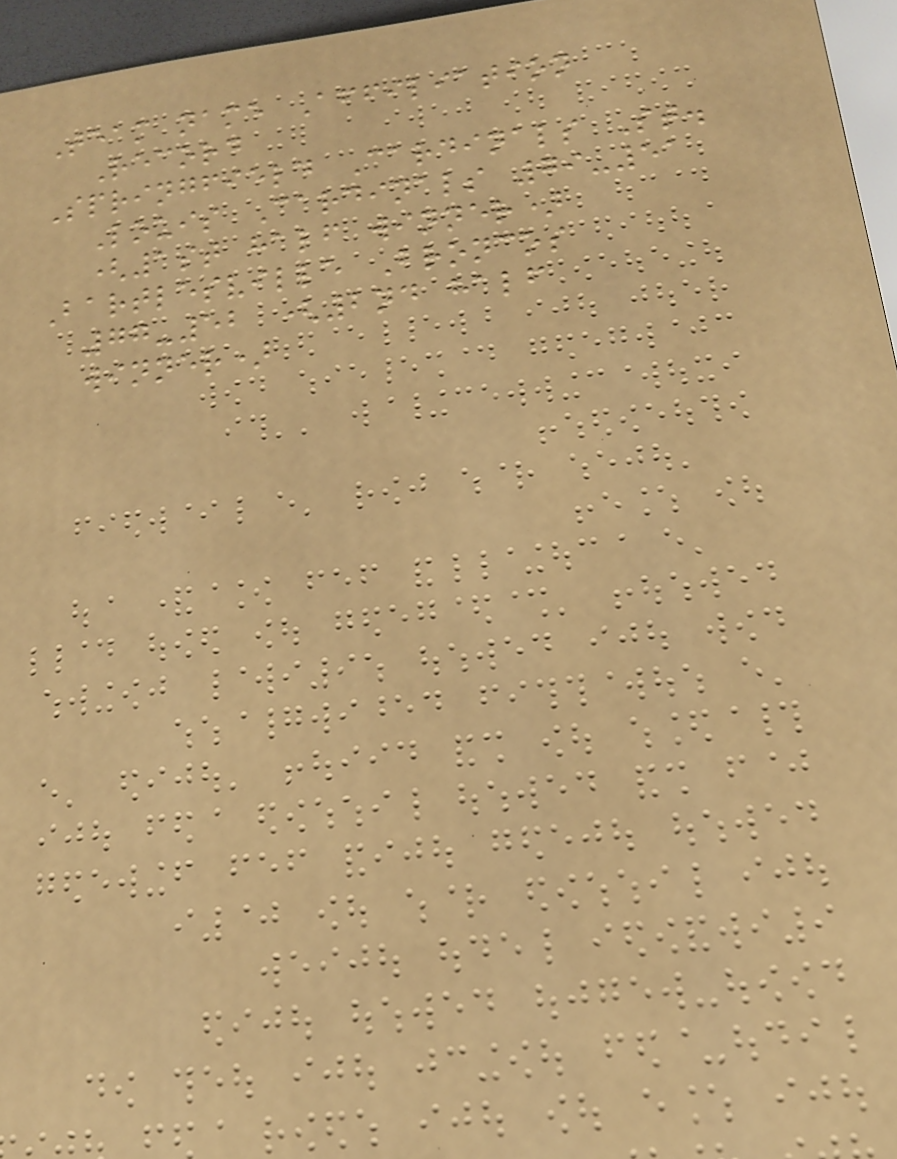Team name Affiliation
Record
Springfield Cardinals St.
Louis Cardinals 79-51
(1st half winner)
Bartlesville Broncos
77-52 (2nd half
winner)
